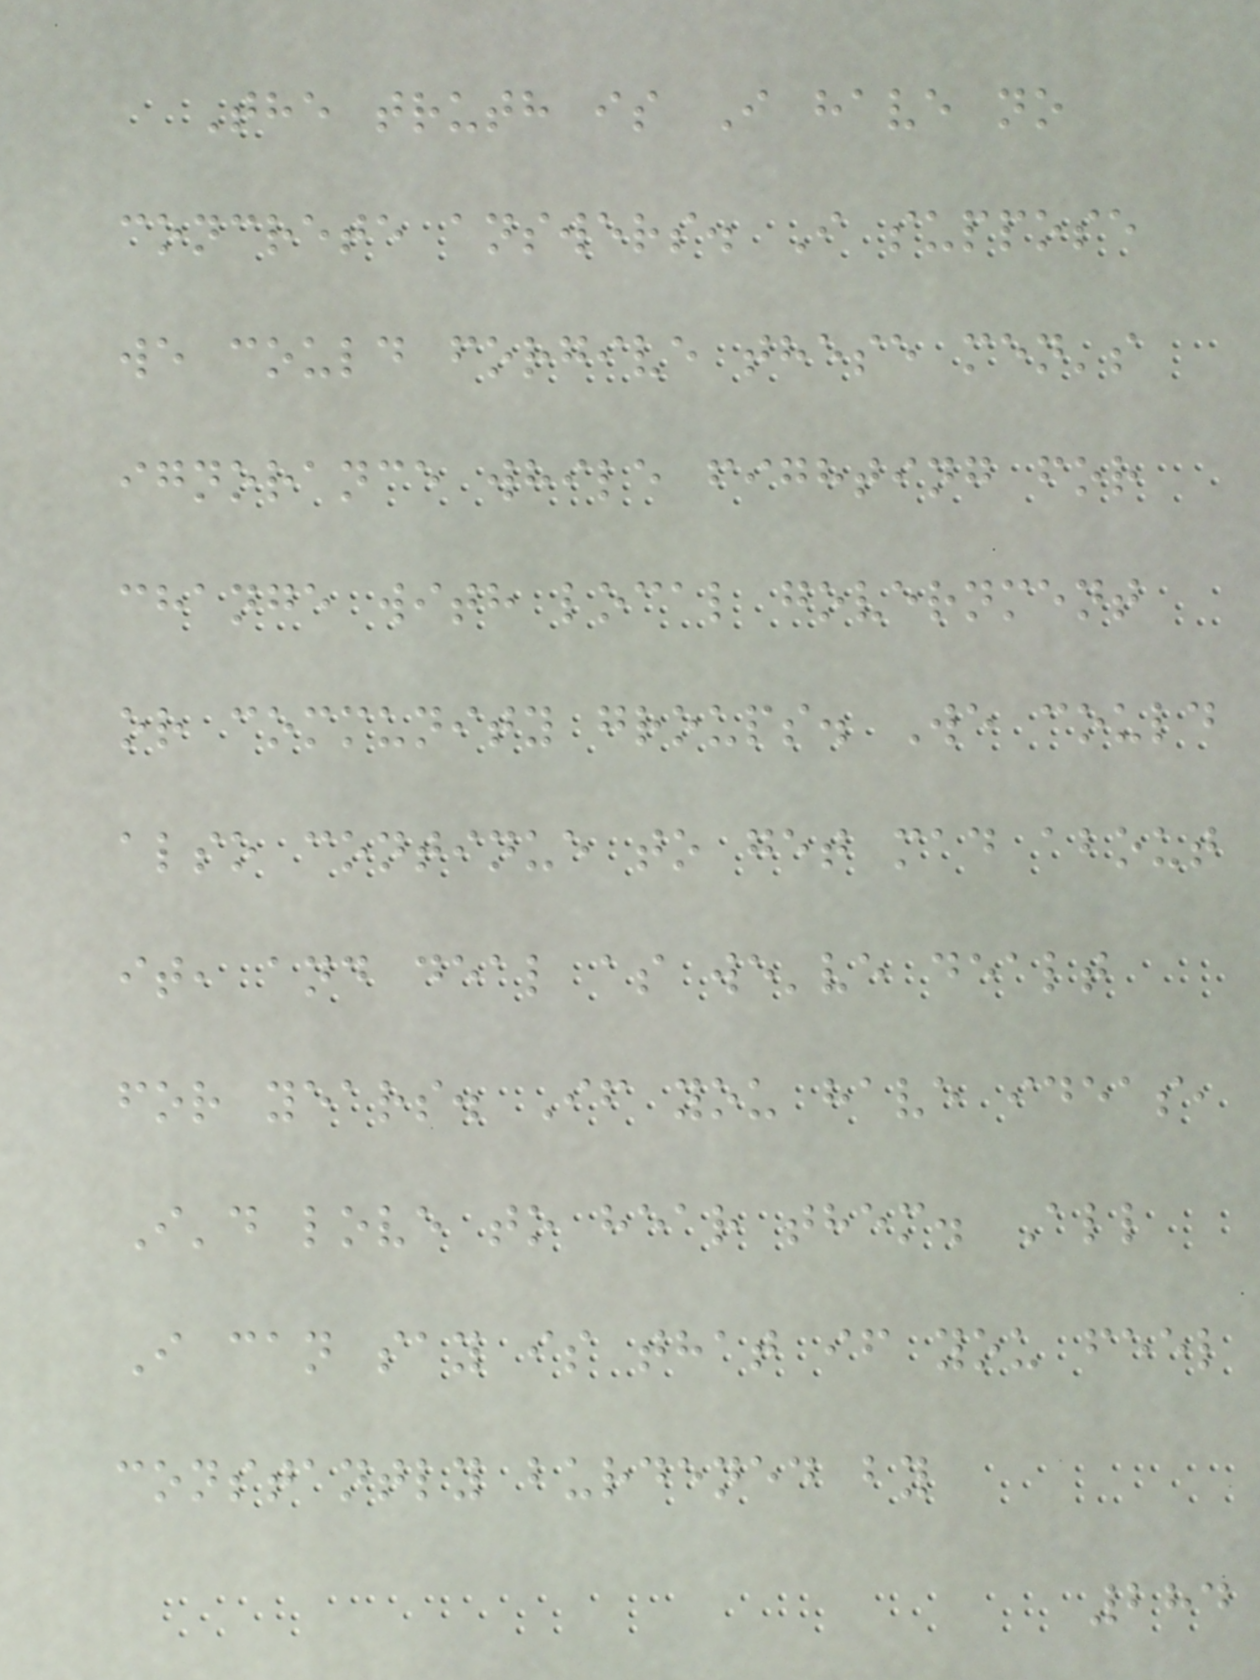The truth is I have no
concrete answers. I suppose
we could forgive these men's
ignorance while fighting for
change with local government
or community groups. We could
also continue to get mad about
it, and deal as we've dealt
for years. If you have ideas,
I'd love to hear them. All
I can say is that if you feel
constantly burdened by
284
